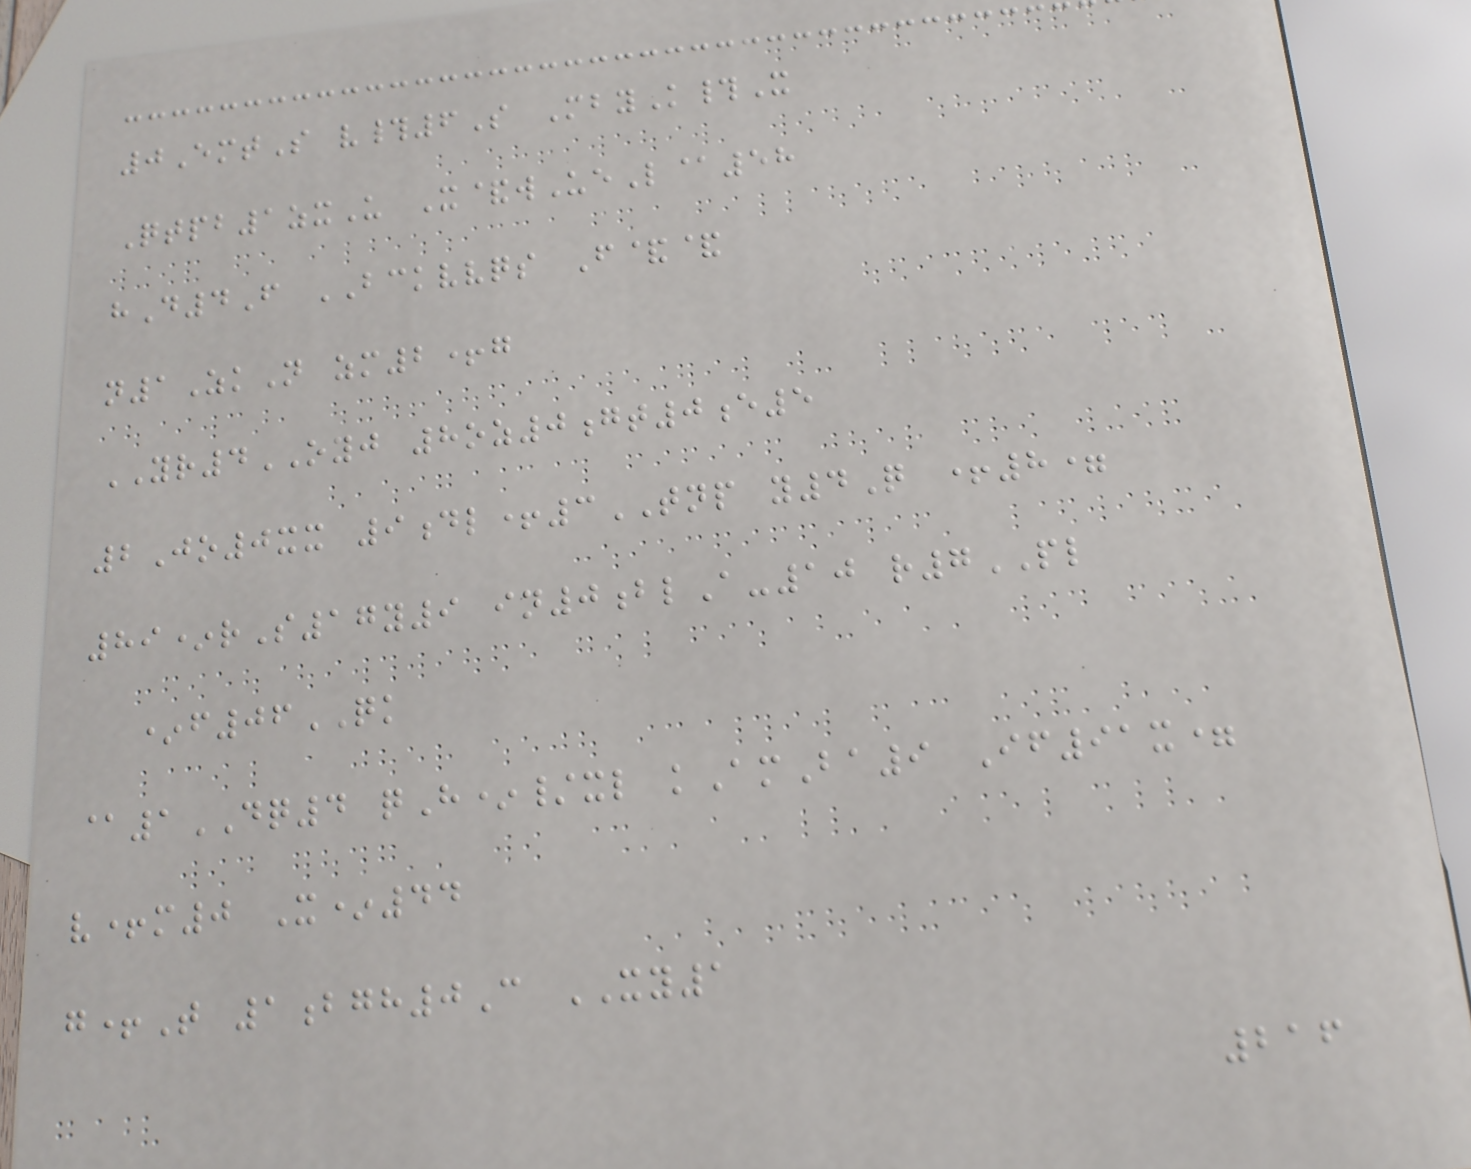0EmtS v#6S MbyK#X
Qtpb1zxU X&wUeL@58
hD4F BCKVVQS F&&
n1ZkN zm2+g
YR4OYJ 8oz0gt0e5
2Jo0xx 9dl+3TNP y4Q +8=
89*rS17y9 in0blA-10 r7PL
*f06QK
@1DQ4 qH*/xl kAmBa9 If91x=
v+m0 X*44
g+T 1bgh0C XY1
216
